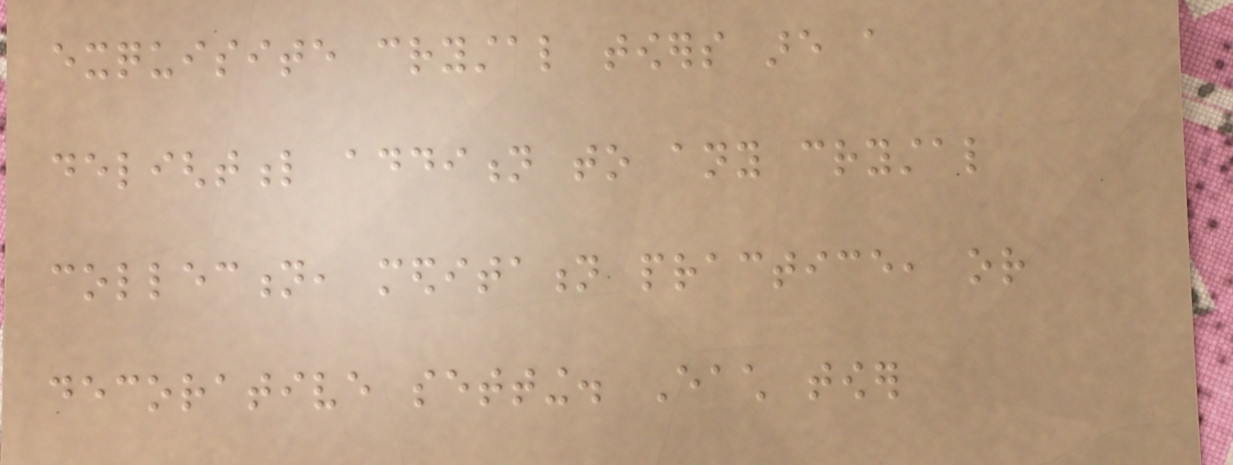exquisite crystal towers are a
delightful addition to any crystal
collection, meditation practice, or
decorative setting. Each tower
